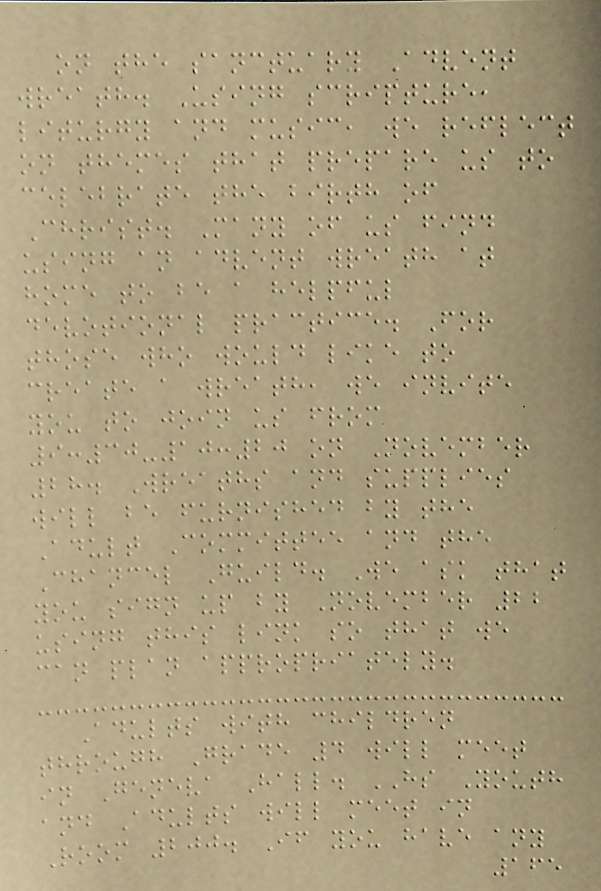on the sanctuary Advent
wreath. Using scripture,
liturgy and music, we reflect
on themes that prepare us to
celebrate the birth of
Christ. Many of us find
using an advent wreath at
home to be a helpful
devotional practice. For
those who would like to
create a wreath, we invite
you to join us from
9:30-10:20 on November
28. Wreaths and supplies
will be furnished by the
Adult Committee and the
Chancel Guild. We ask that
you sign up by November 22
using this link so that we
can plan appropriately.
Adults with children
through Grade 4 will meet
in Geneva Hall. HS Youth
and Adults will meet in
Room 200. If you have any
165
